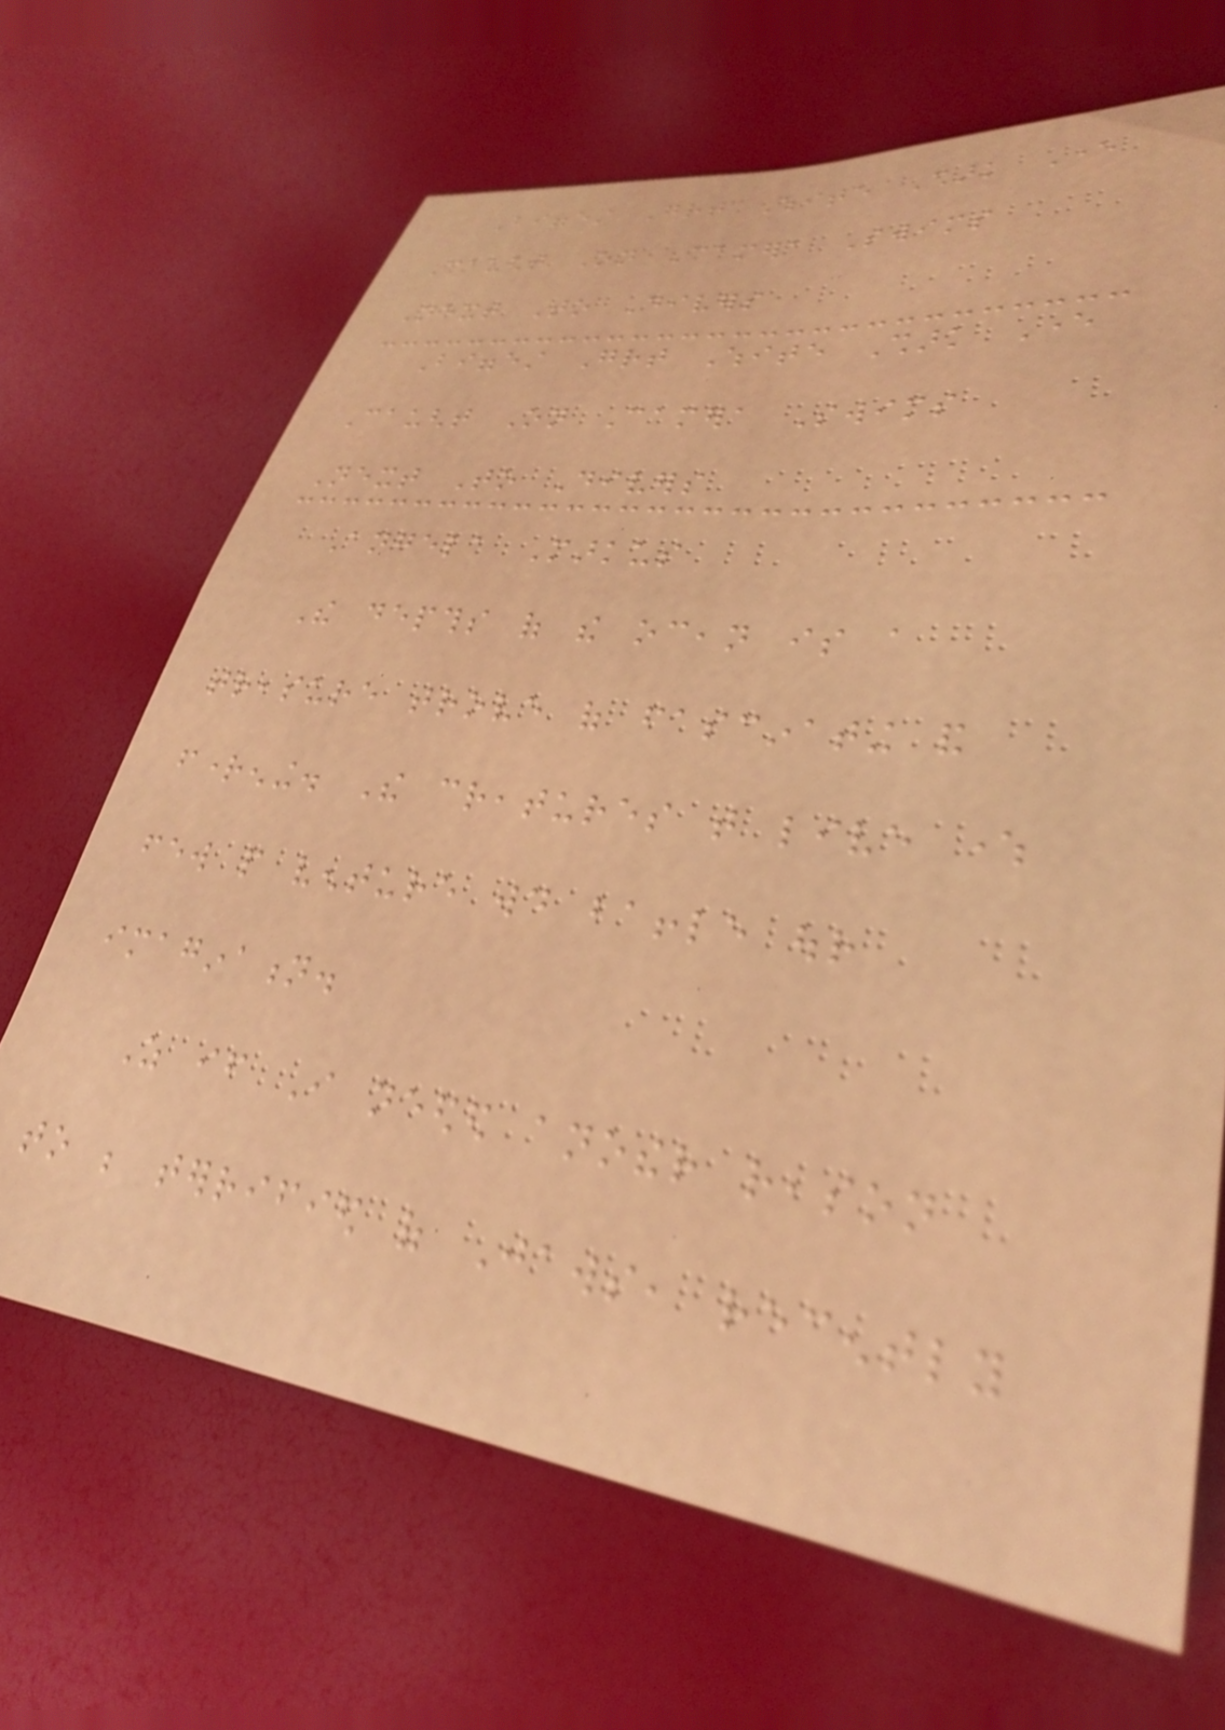Biggest Great White Shark Ever
Caught On Camera Swims
Next To Divers
Biggest Great White Shark Ever
Caught On Camera Swims
Next To Divers
Angela Markus
The depths of the ocean is a
treasure trove of fascinating and
frightening. The creatures that live where
few people venture would baffle our
imagination.
As if I needed another reason
to be terrified of Jaws, recently
